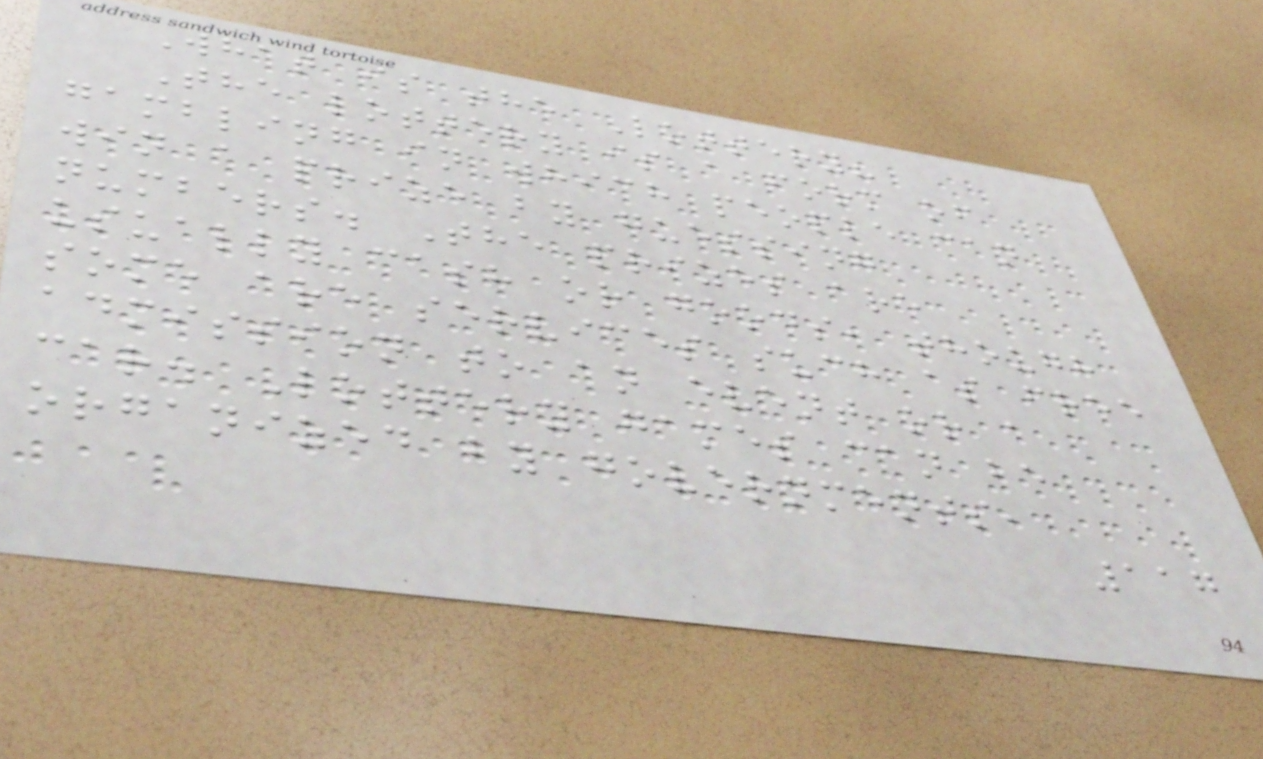What is the Lottery?
The lottery is a form of
gambling in which people can
win a prize by guessing
numbers. The prizes are
usually cash or goods, though
some are services such as free
admission to an event or a
car. Lottery games can be
organized by governments,
117
